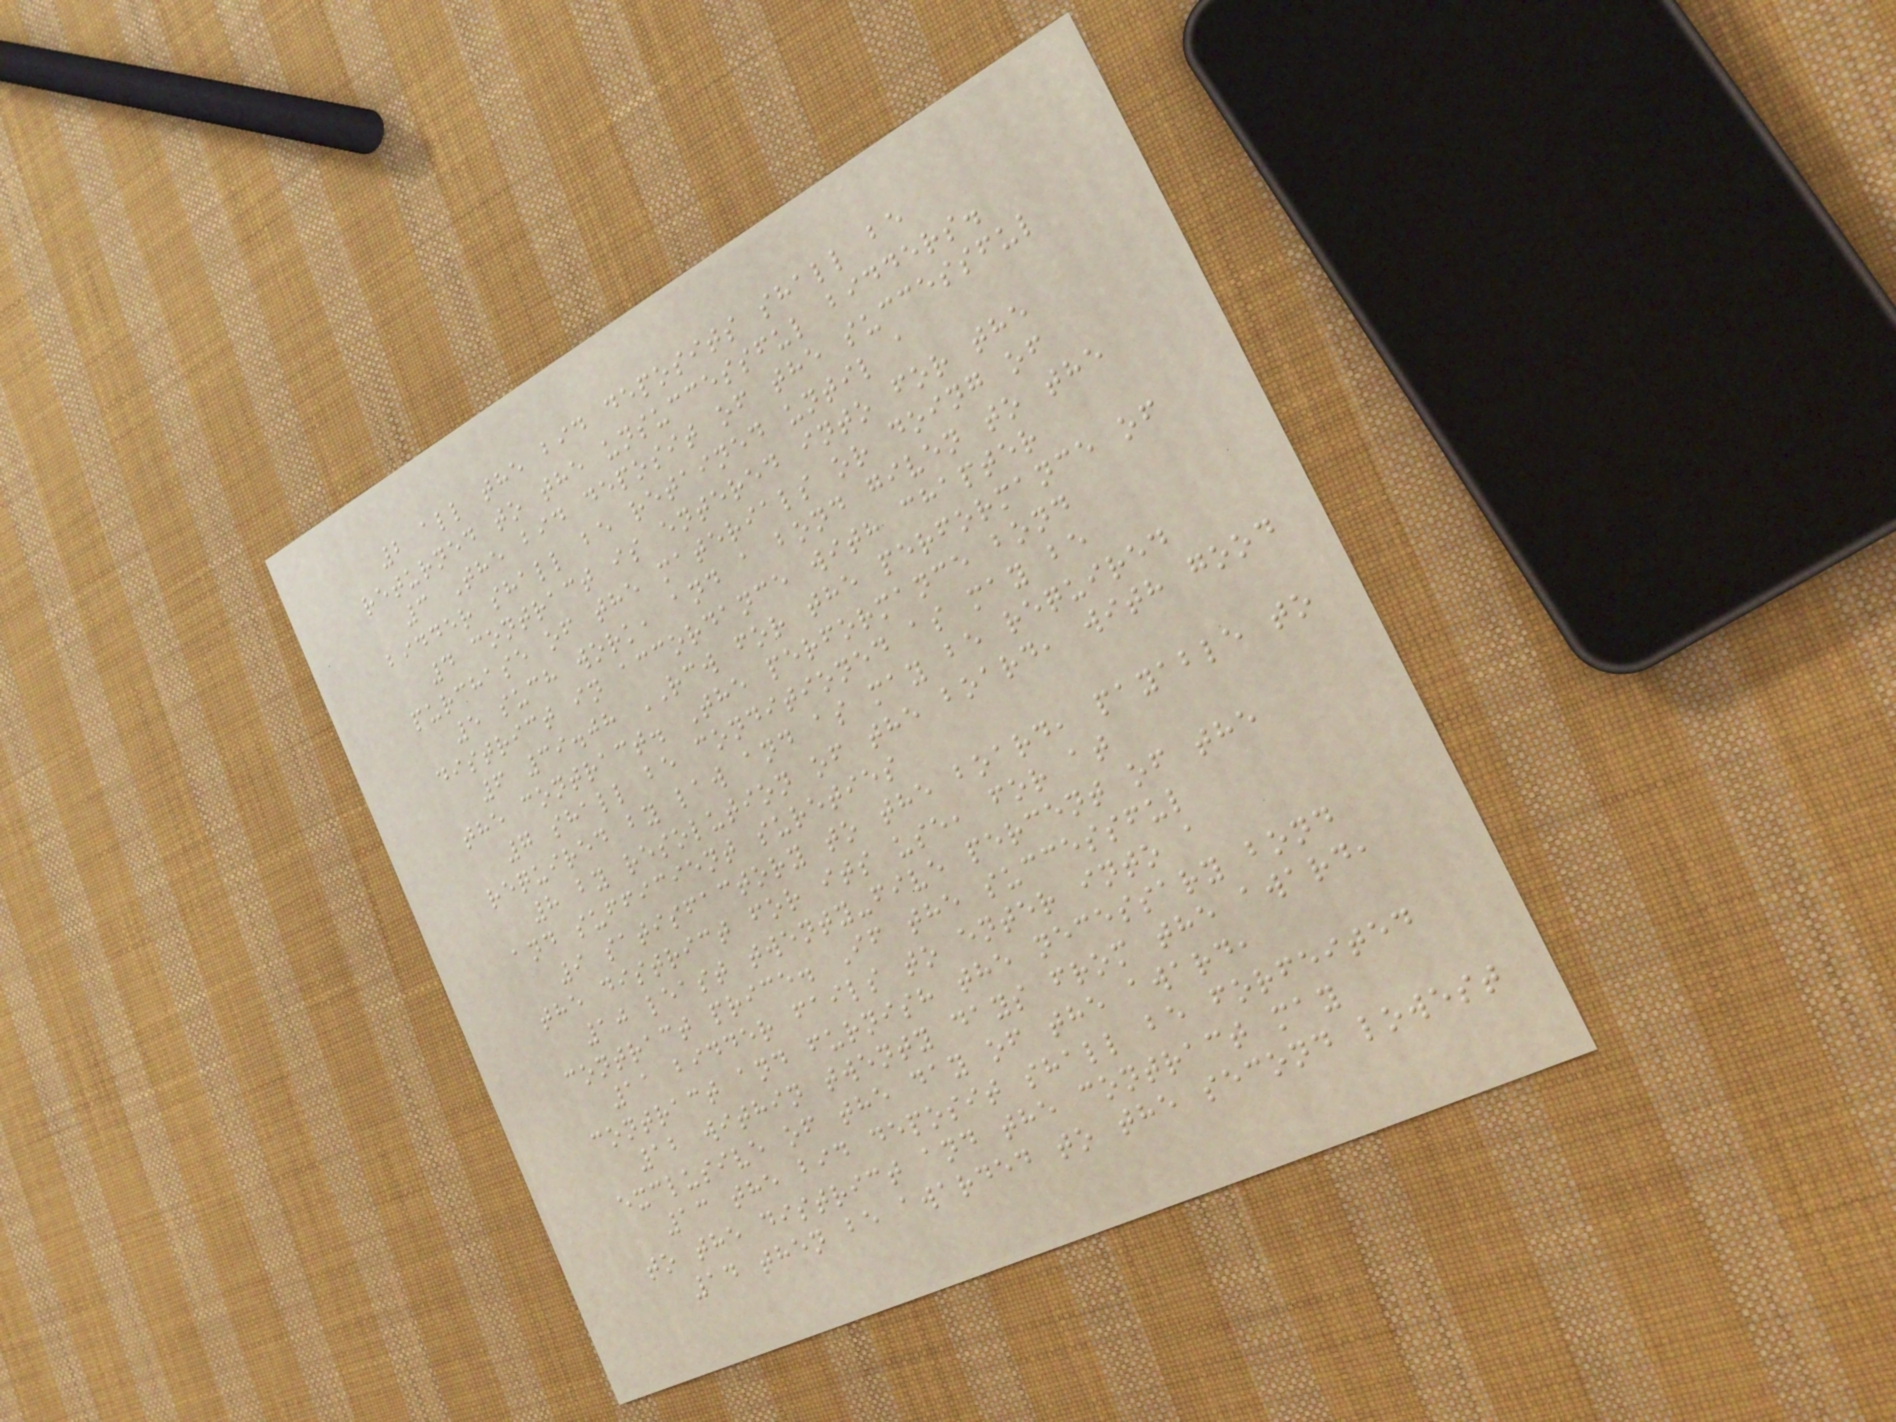2 all the bid deposits shall be
returned to the unsuccessful bidders.
3 The bid deposit of the successful
bidder shall be retained until a
4 contract is entered into for the
purchase of the materials or doing of
5 such work, and a bond given to the
district in accordance with chapter
6 39.08 RCW for the performance of
the contract. The performance bond
7 shall be conditioned as may be
required by law and as may be required
8 by resolution of the board, with good
and sufficient sureties
9 satisfactory to the board, payable to
the district for its use, for at
10 least twenty-five percent of the
contract price. If the successful
11 bidder fails to enter into a
contract and furnish the necessary bond
12 within twenty days from the award,
exclusive of the day of the award,
13 the bid deposit shall be forfeited
to the district and the contract may
14 then be awarded to the second lowest
